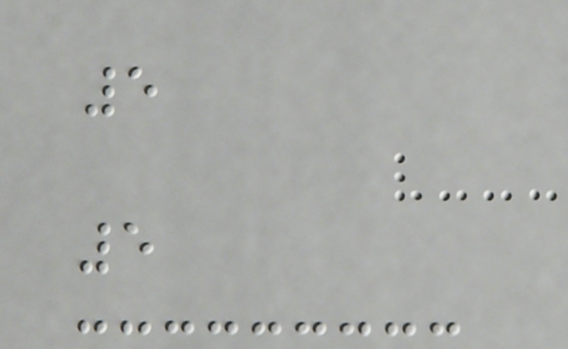5
5
